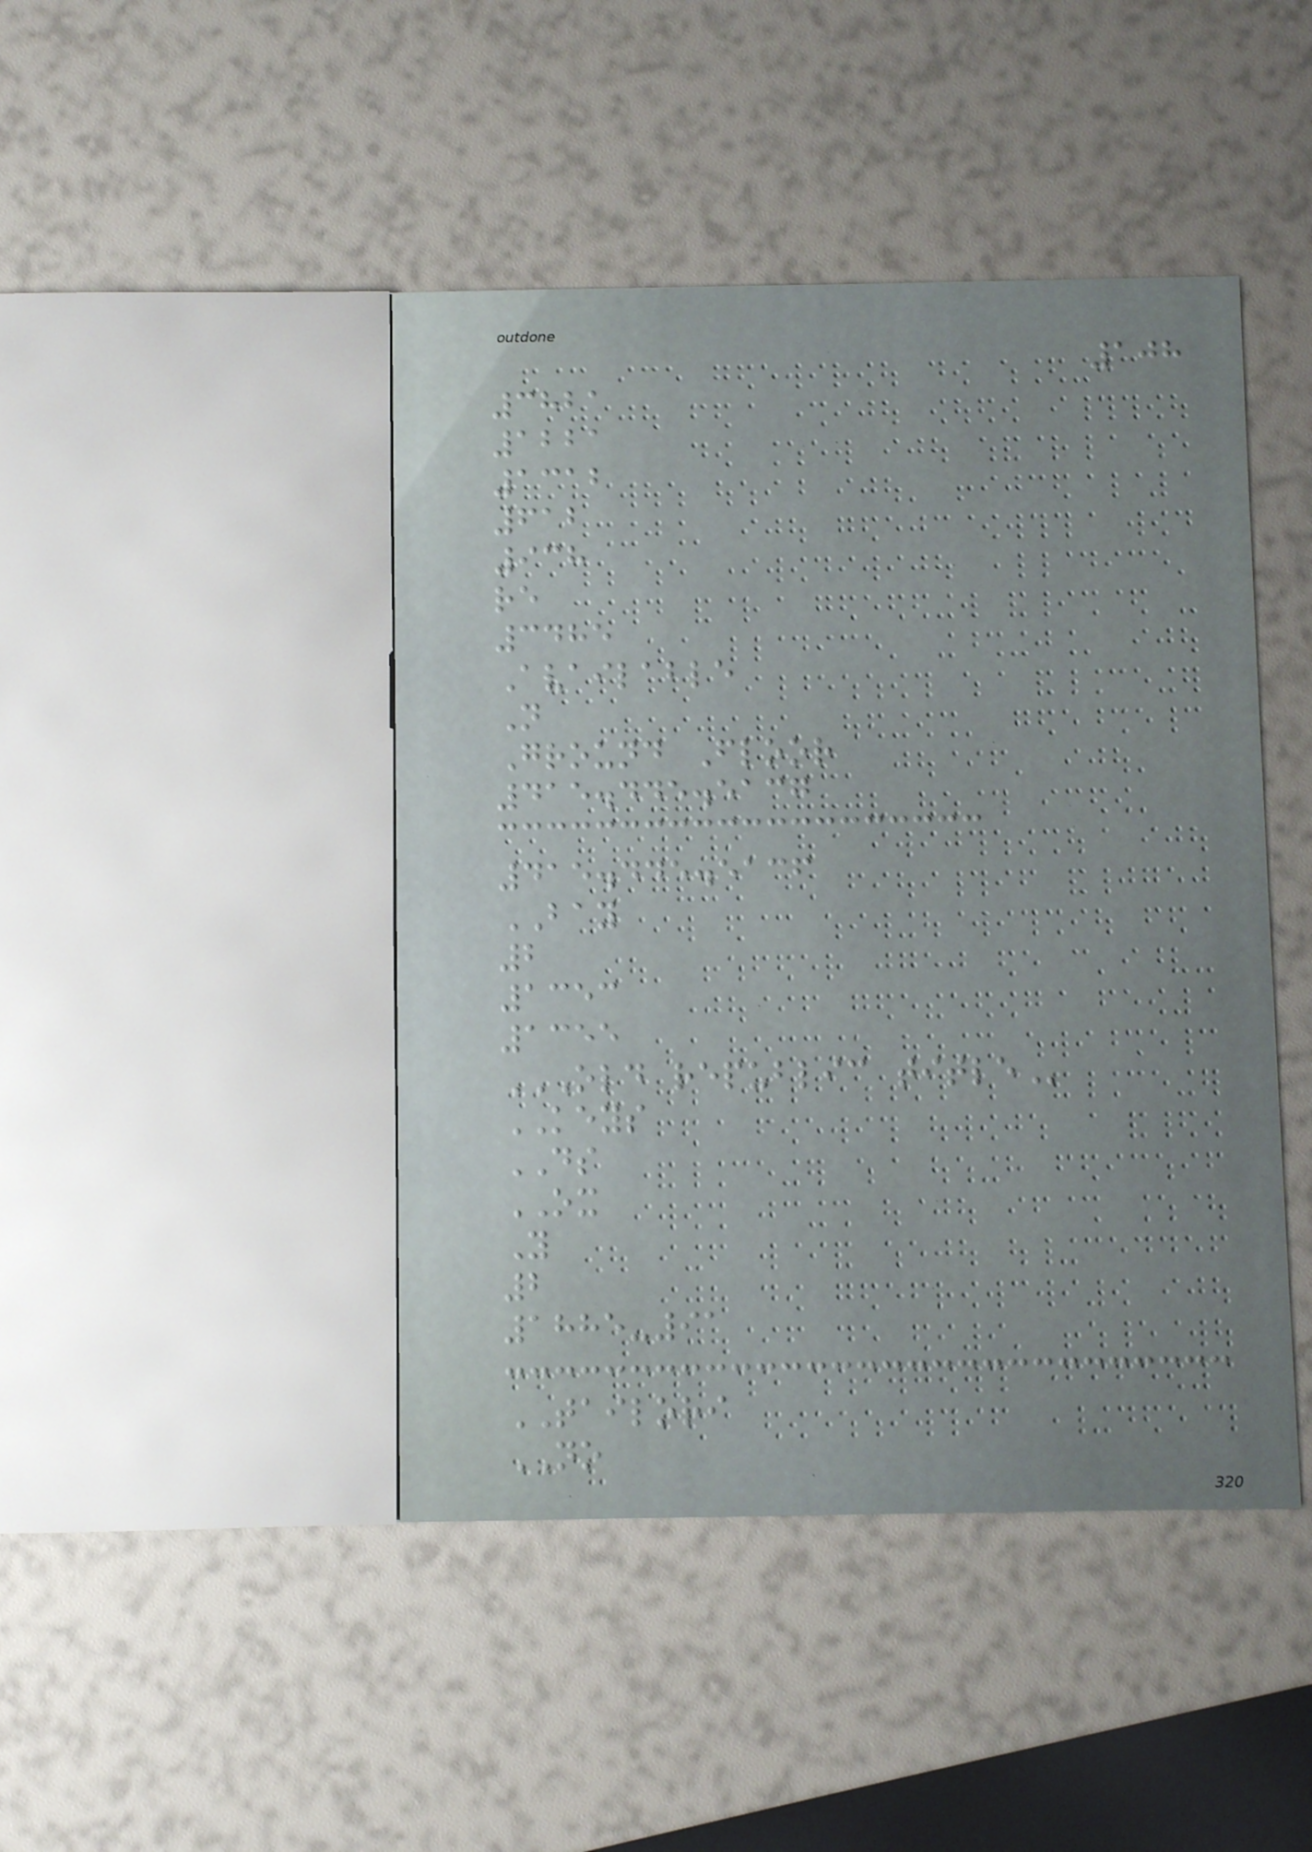108
3821
1221
1312
612
938
re
3485
Available
N
Ground Floor
415.445.5137
415.445.5136
BAY
2
1353
1355
OLD REPUBLIC TITLE
KEYS
DS
OX
Y
2
1885-91
TAILORI
NO
